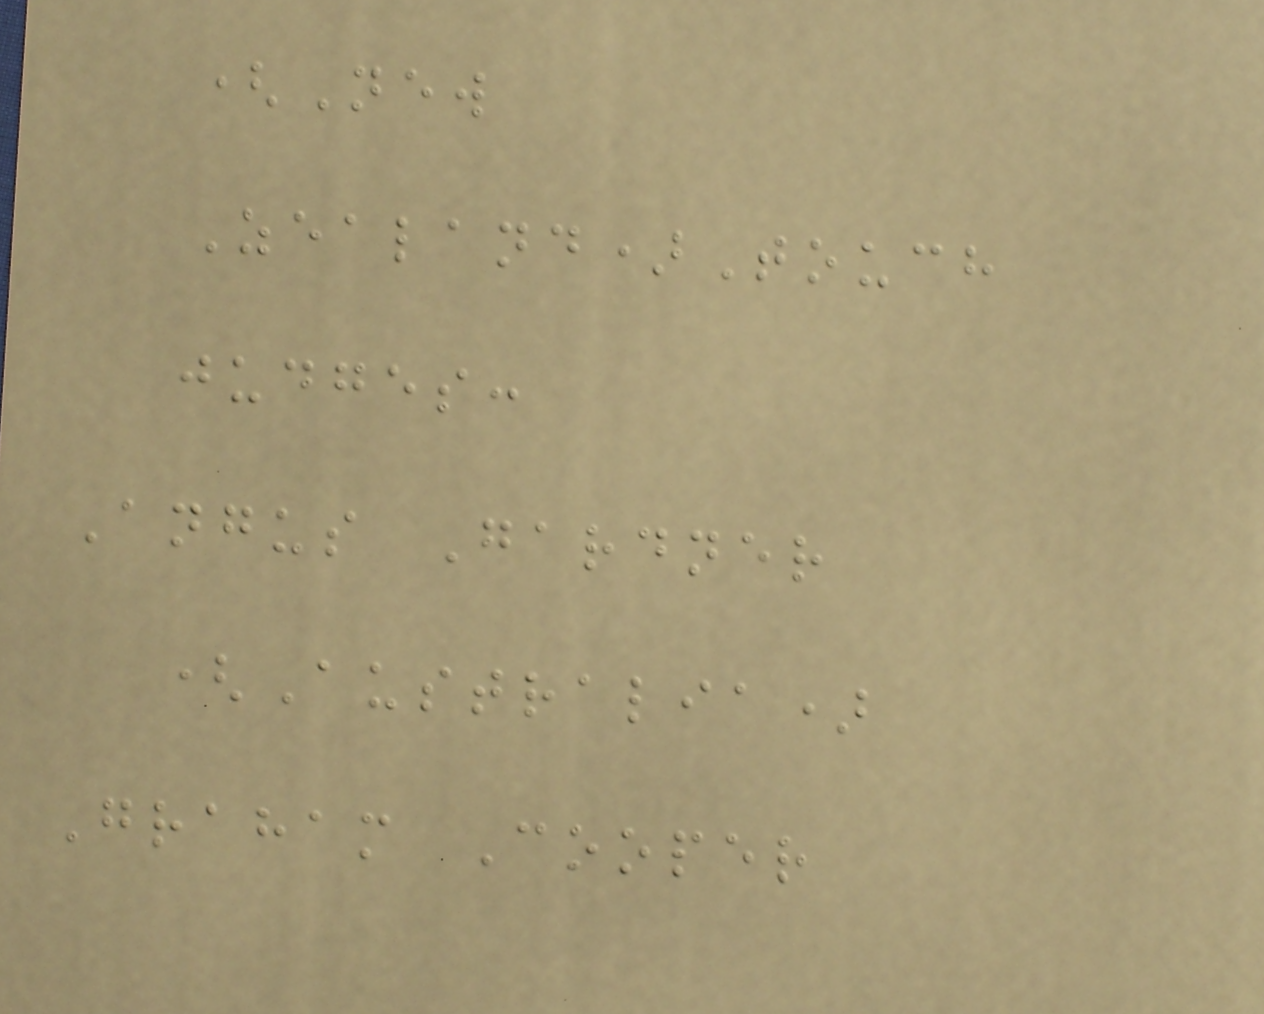(New
Zealand)Touch
judges:
Angus Gardner
(Australia)
Graham Cooper
